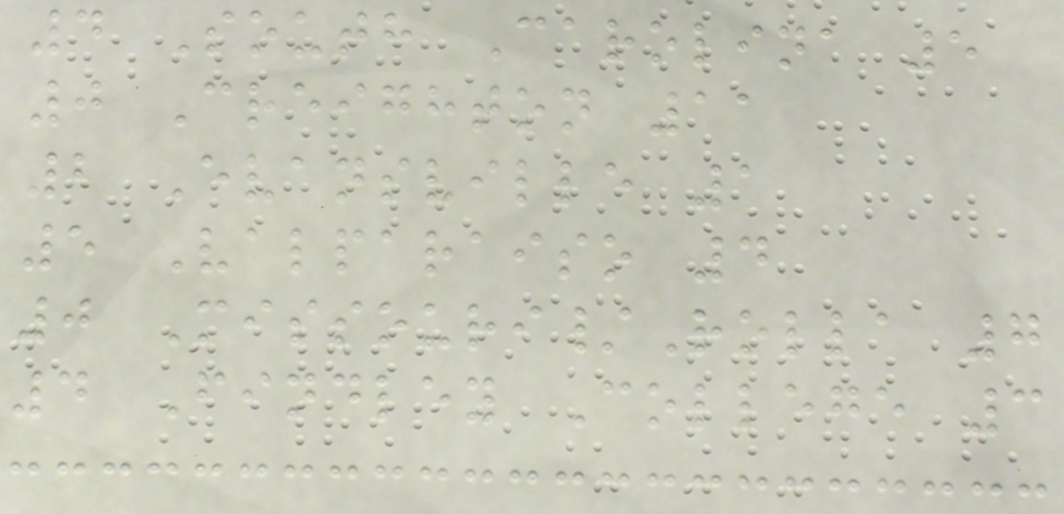4 South Carolina 5
0 Creighton 11
2 Evansville 1
5 Valparaiso 4
0 Missouri/Rolla 7
4 Findley College 3
